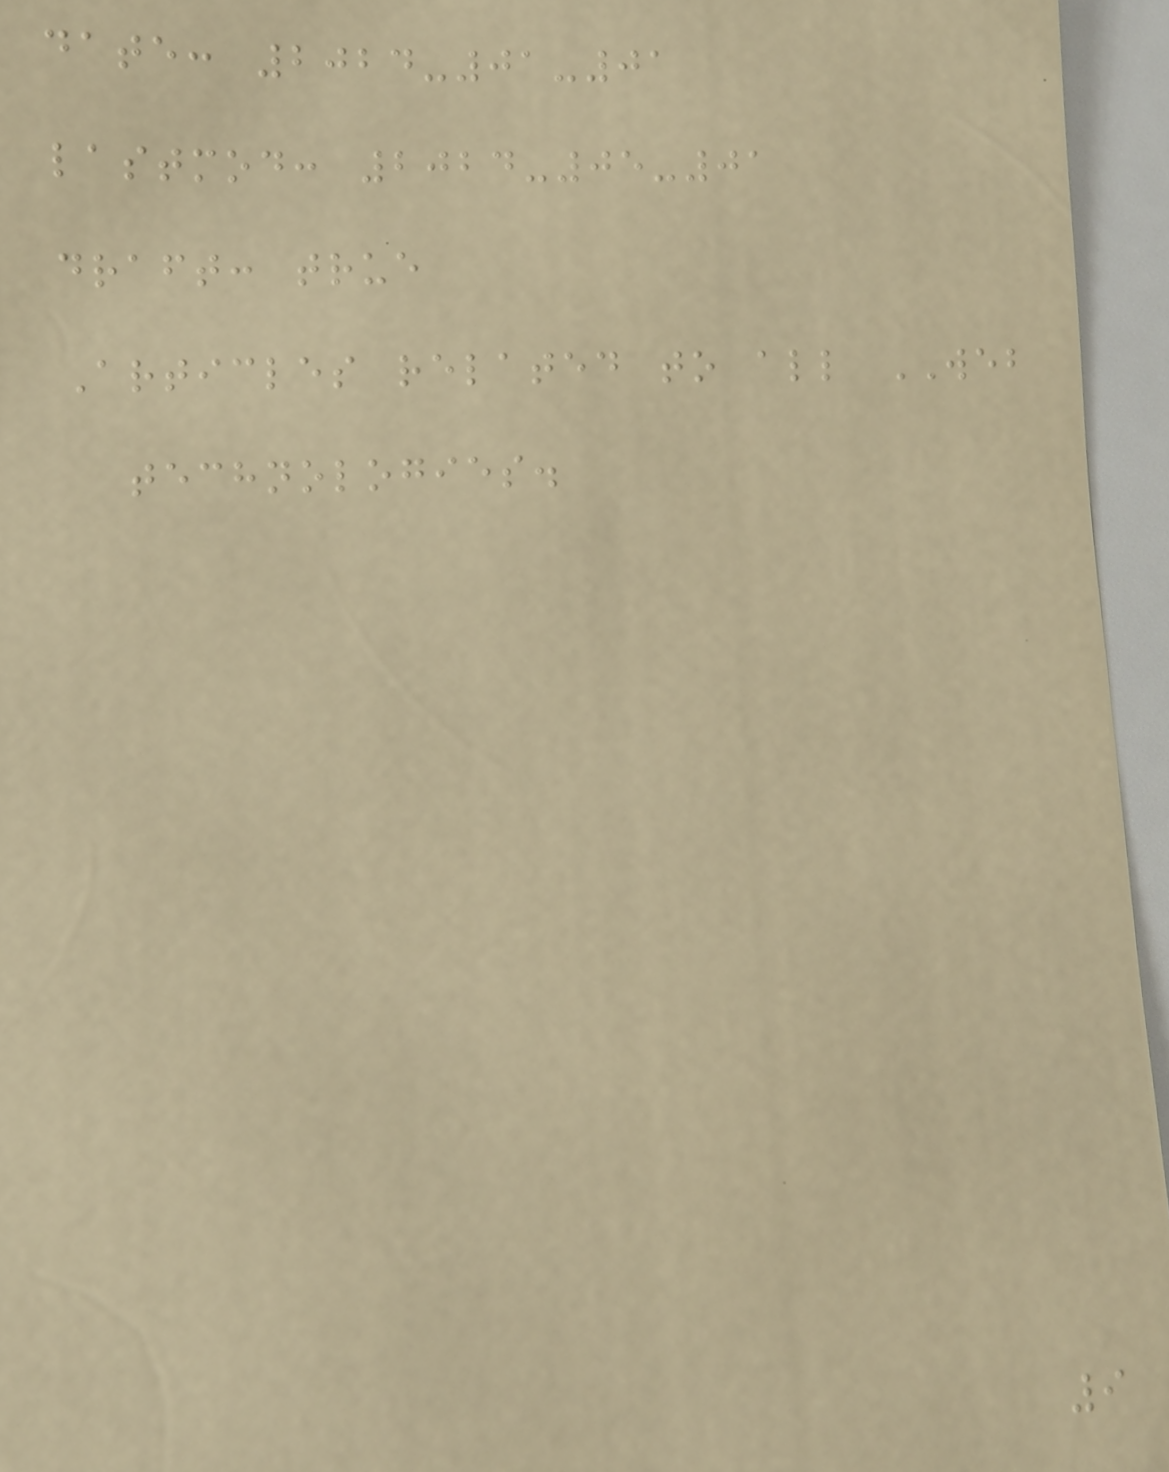date: 2024-01-01
lastmod: 2024-05-01
draft: true
Articles related to all WEB
technologies.
9
